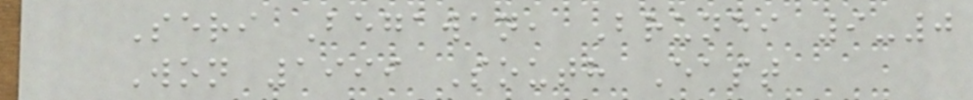Seri Begawan, Brunei 9-0
Won 1999 South East
